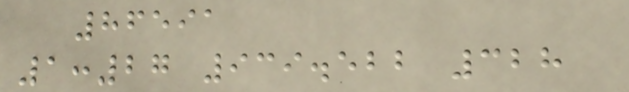86591
1:27 939.522 328
